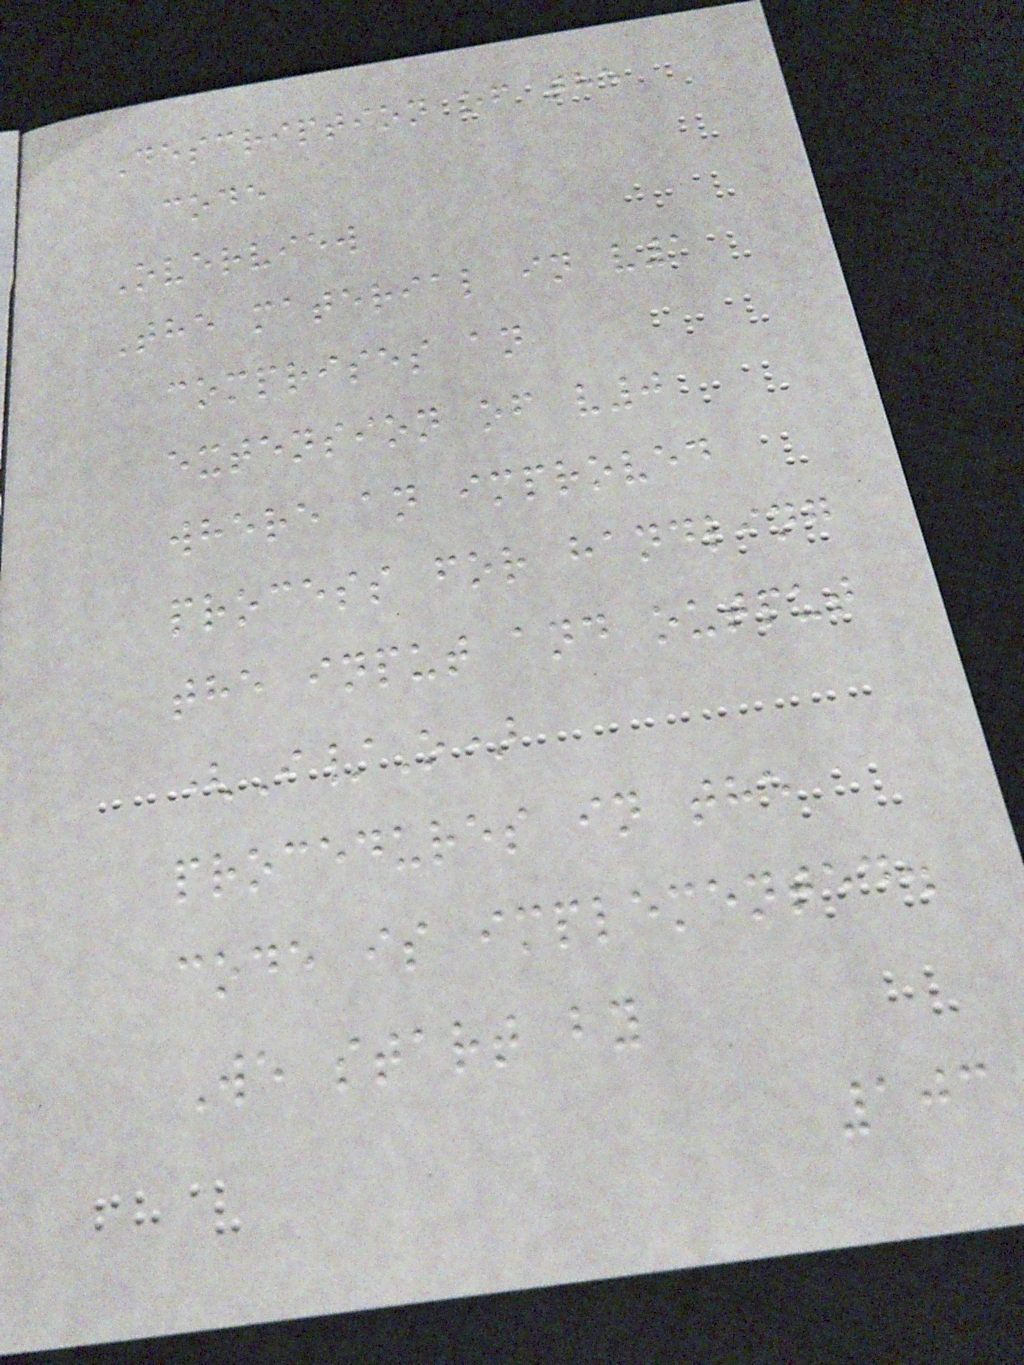Description of the
code
Overview
The material in v1
comprises an
extension of v0
where an improved
process for handling
the input and output
(I/O)
procedures in the
code is implemented.
We start by
103
